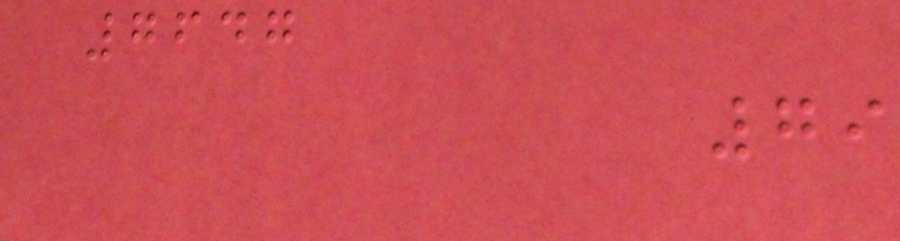7647
79
